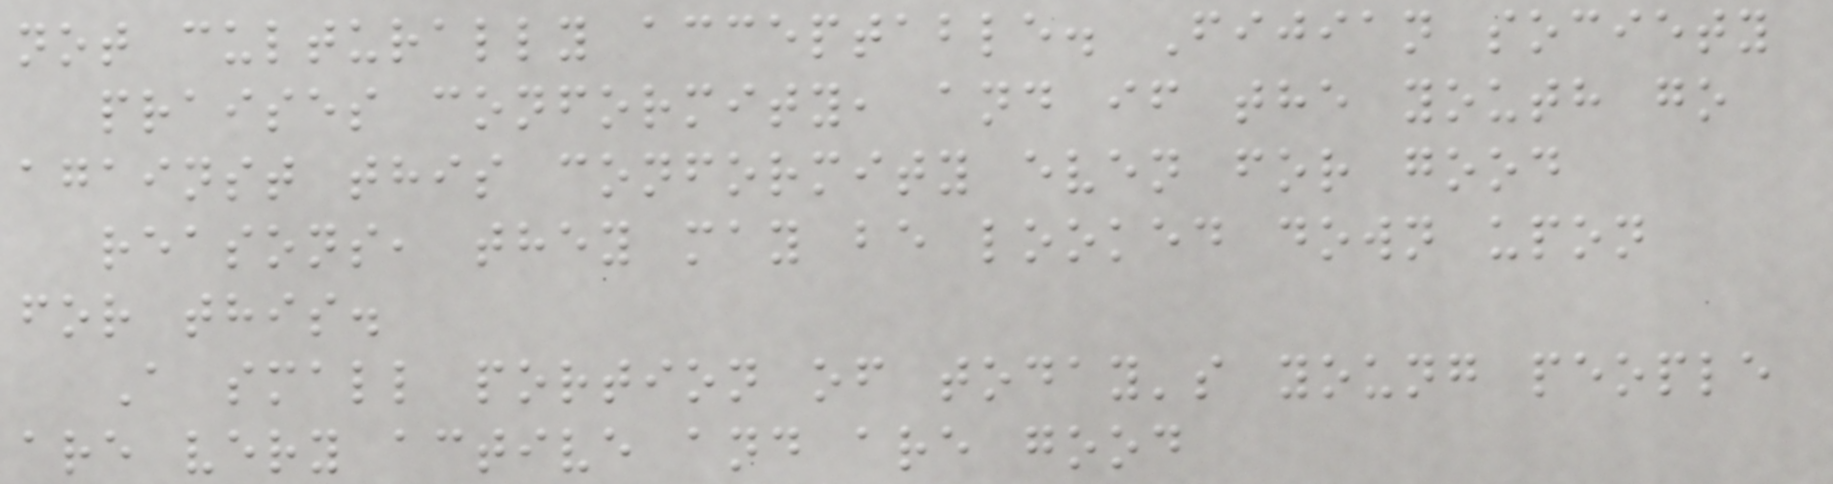not culturally acceptable. Fijian society
praises conformity, and if the youth go
against this conformity even for good
reasons, they may be looked down upon
for this.
A small portion of today's young people
are very active and are good
